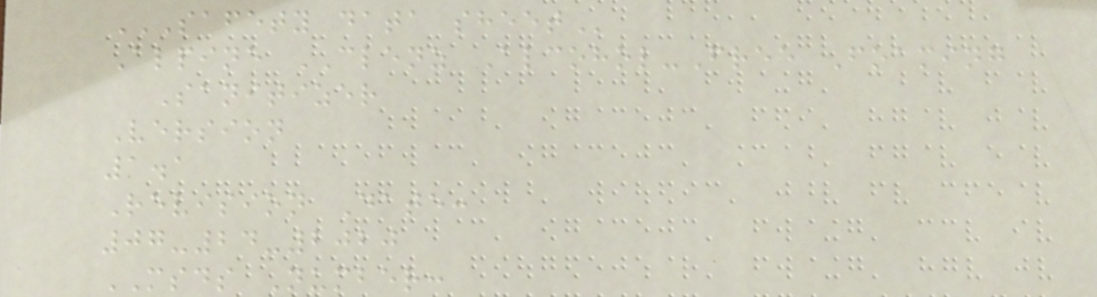SAFETY DATA SHEET
Alpine CLENZ Alcohol-Free Foaming
Sanitizer
Version
1.1
Revision Date:
07-24-2020
MSDS Number:
